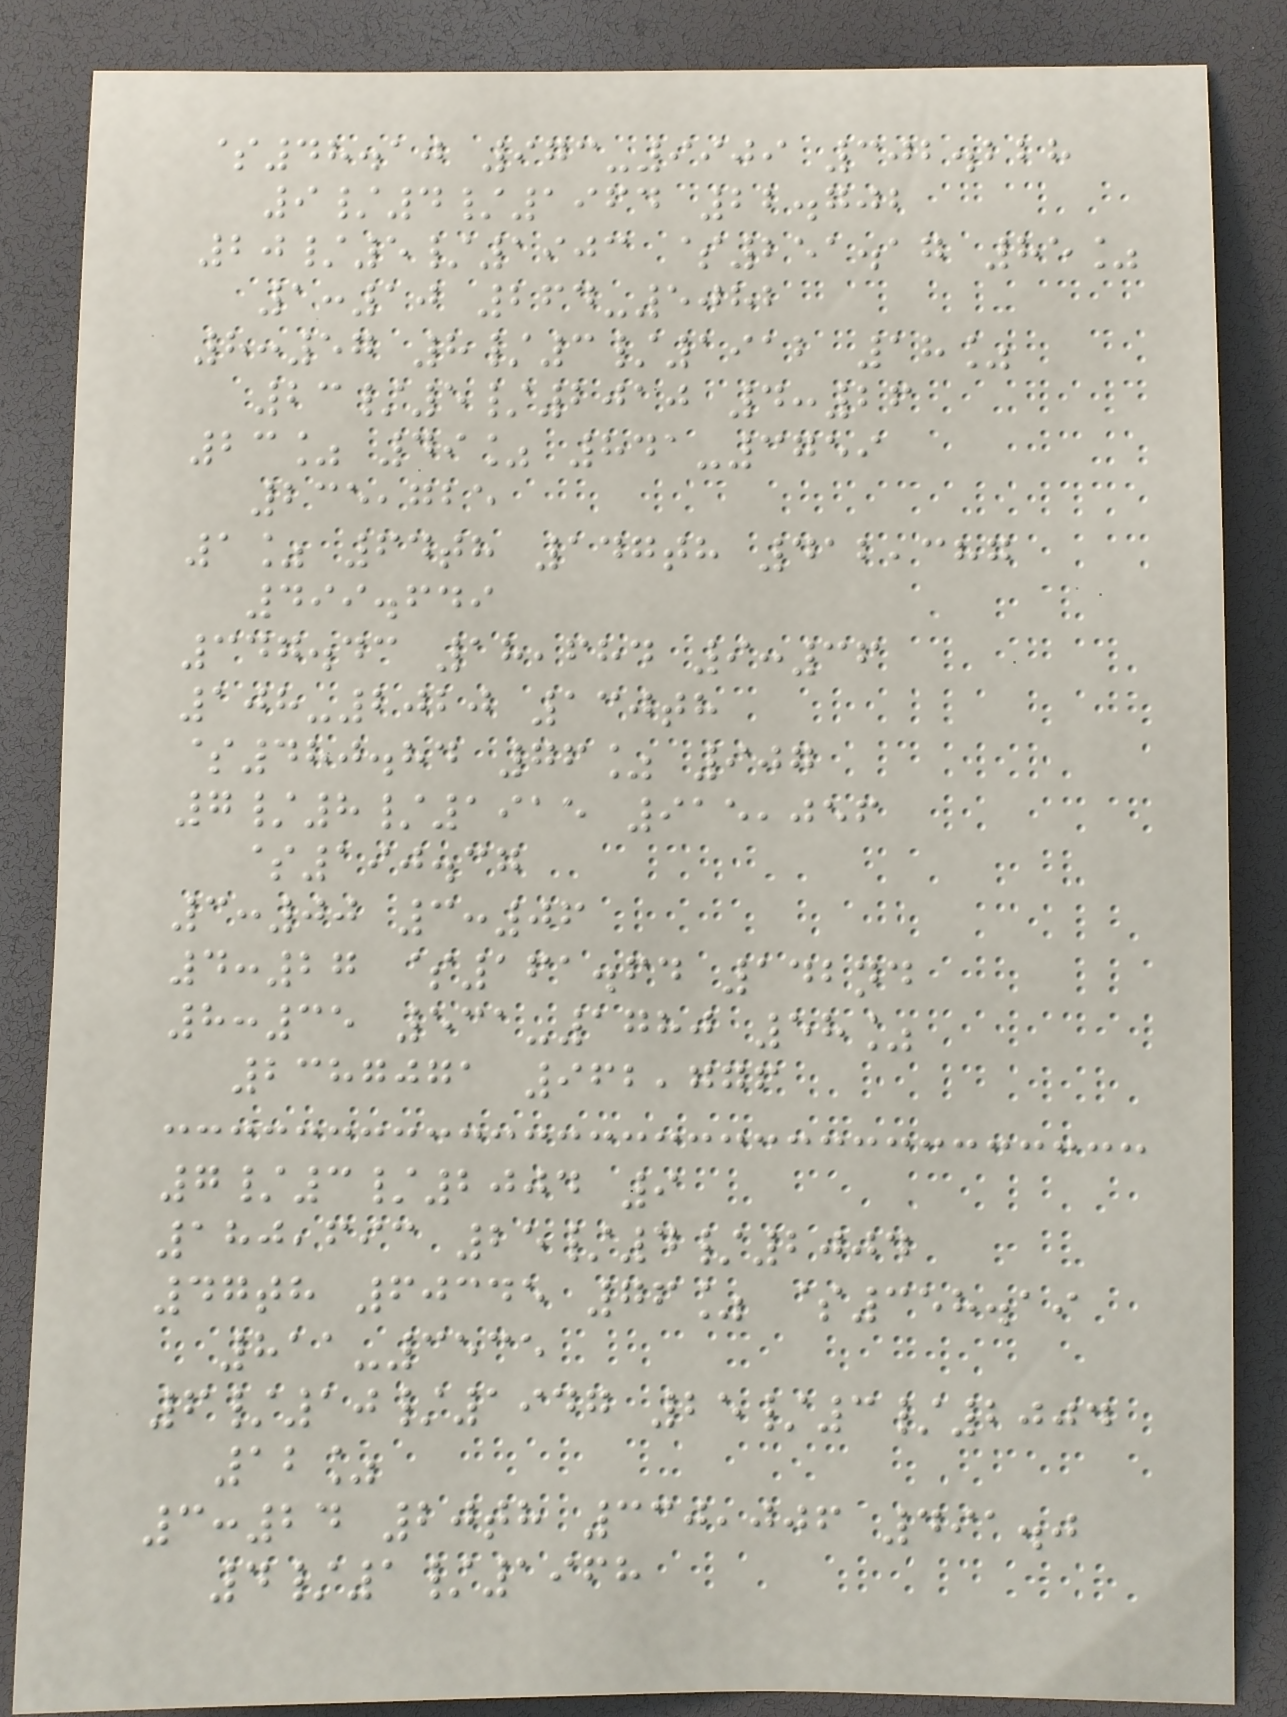$48.10 973-9909 302.228
9/4/1964 22.702
20/5/1903 $251.17 85%
1:10 264-5082
8:57 8/3/1912 18%
23/5/2010 4:26
23% 49% 841-3759
235,725
1% 64th 147th 412,387
499.649
347.43 18,684 9:36
108-2020 130th
$480.84 76% 907
7/8/1915 915,056
$190.37
3:00 3:06
4:27 $161.64 142nd
8:35 531-1780 58%
2387071 962,776
7/3/2004 9
180,693 25/4/2004
47th 60345 76% $358.19
811-3535
6/10/1947 25/3/2004
12%
3:24 20th 330,006 491.0
4/1/1968
